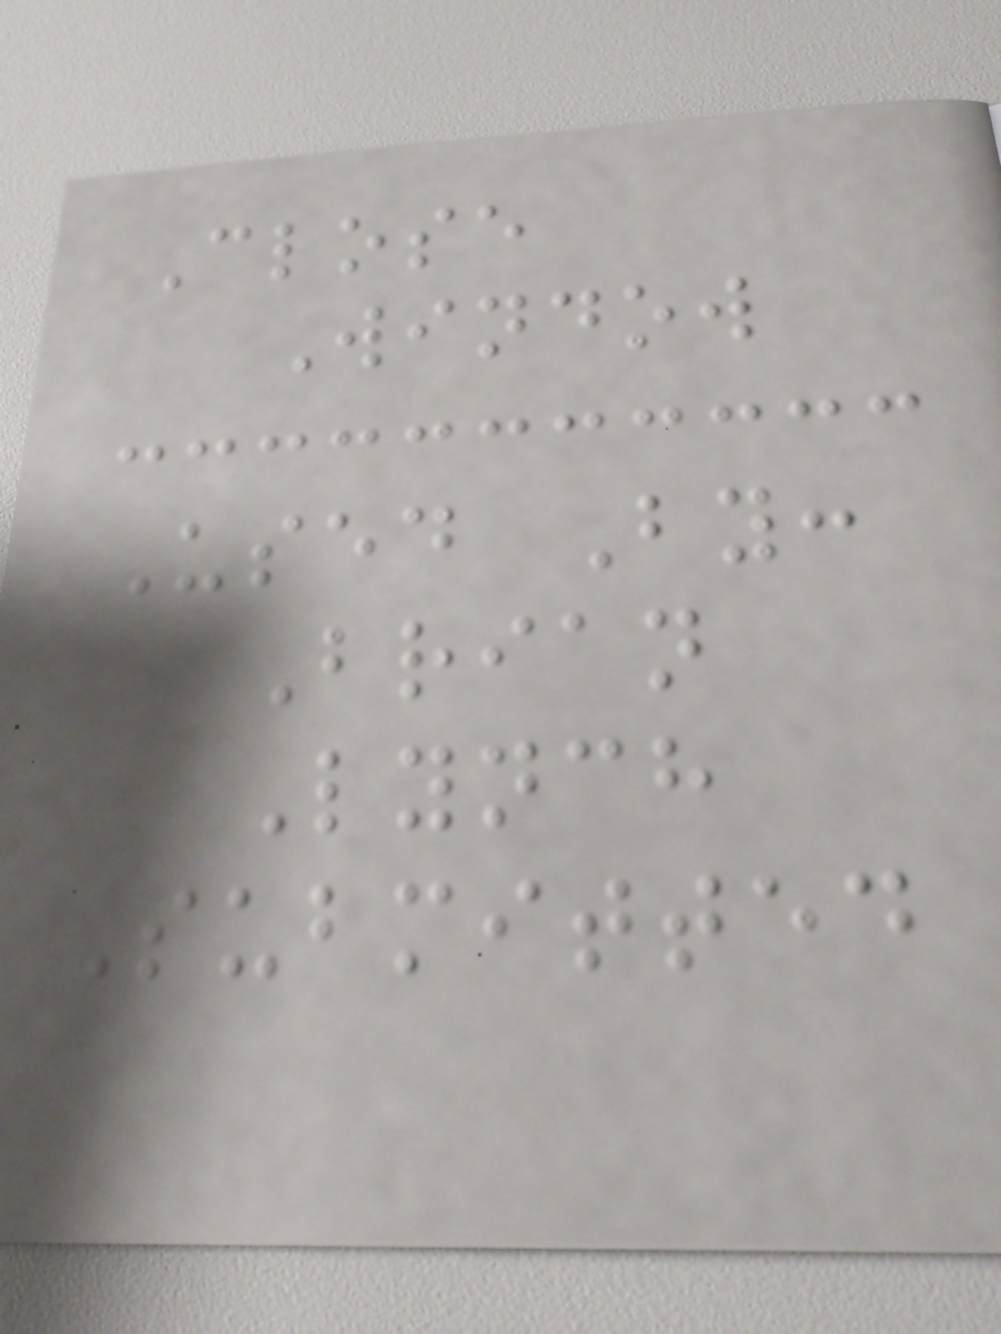Close
Window
Used By:
Brian
Lynch
Submitted
